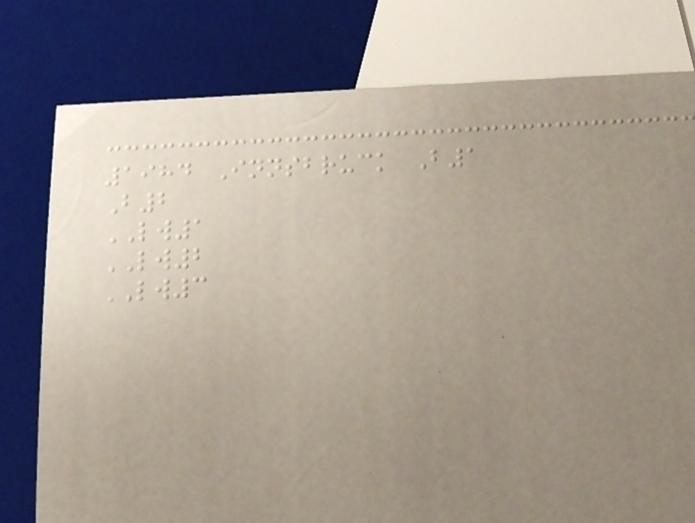1984 Innsbruck B1
B2
LW1
LW2
LW3
